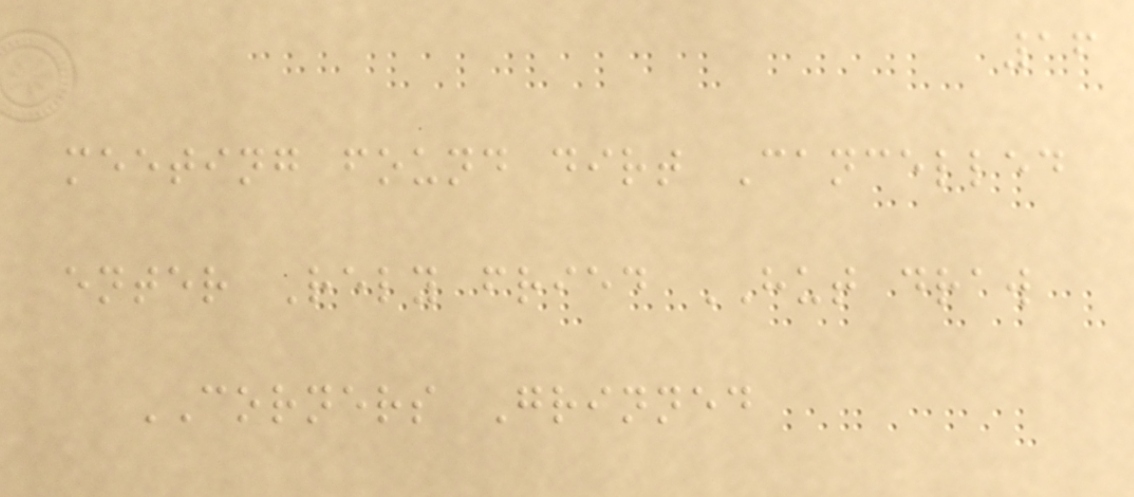16
meeting found dirt Cancelled
enter Rely fried HUT draw
CORNERS Grinned
